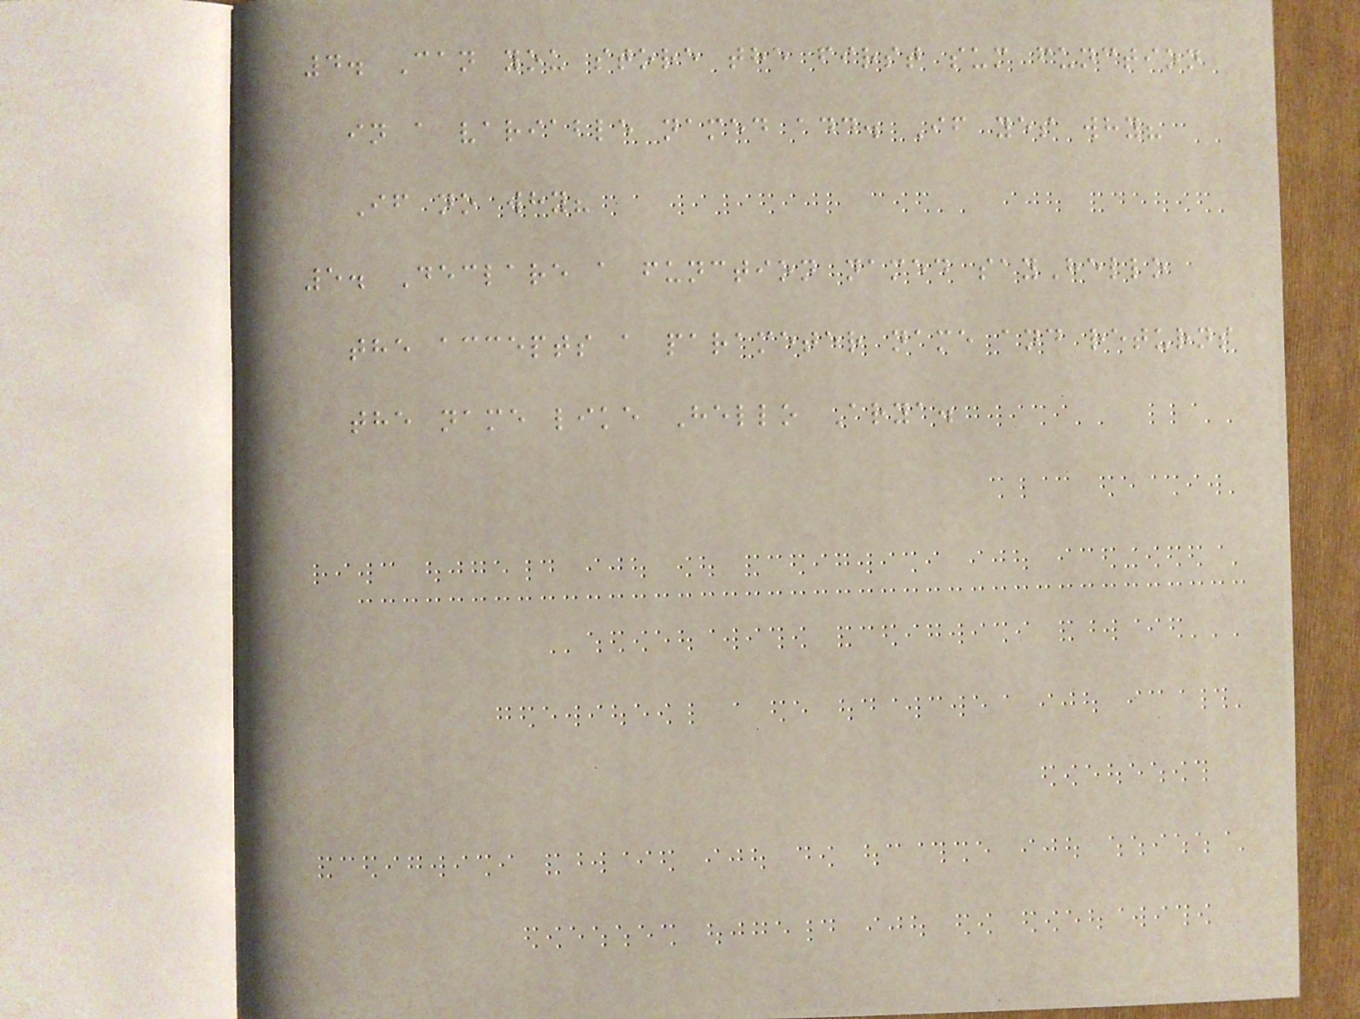4. Can you store the first sum function
in a variable named add. If yes why?
If no why?
5. Declare a function named sayHello
the accepts a parameter name and returns
the name like Hello Arya.
